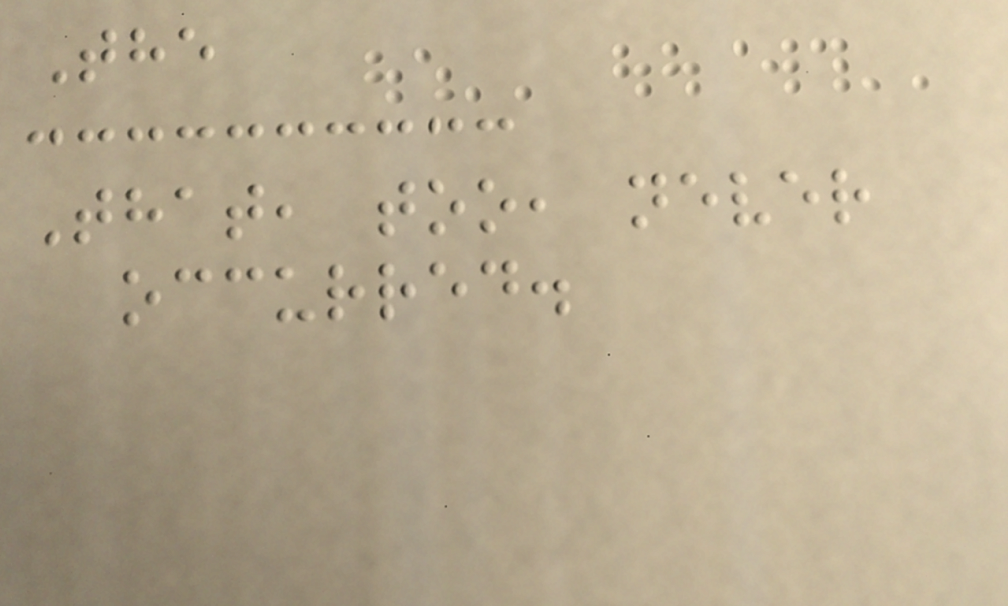The
That, too, never
occurred.
